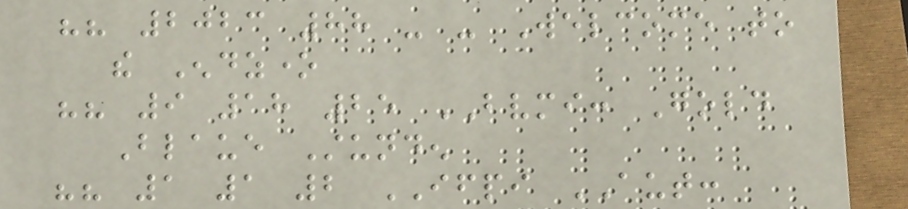"" 2023 88 - - Welcome to
the Endzone
"" 9 18 25 BVMI: Gold
Blaue Stunden
"" 1 1 2 IFPI AUT:
